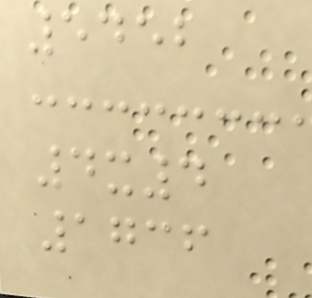5452
4x4
1736
